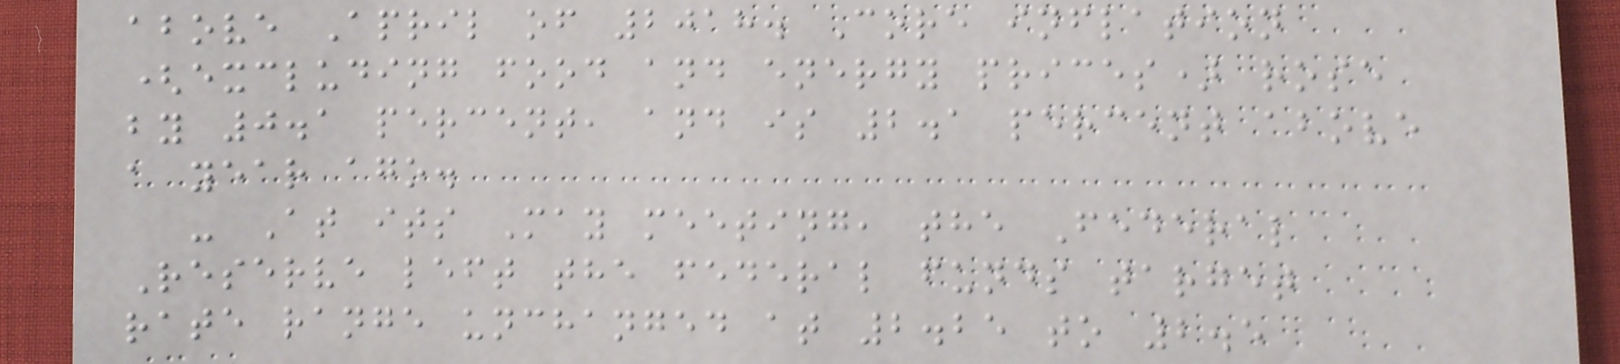above April of 2018. Core inflation
(excluding food and energy prices) rose
by 0.1 percent, and is 2.1 percent above
a year ago.
- At its May meeting, the Federal
Reserve left the federal funds target
rate range unchanged at 2.25 to 2.5
